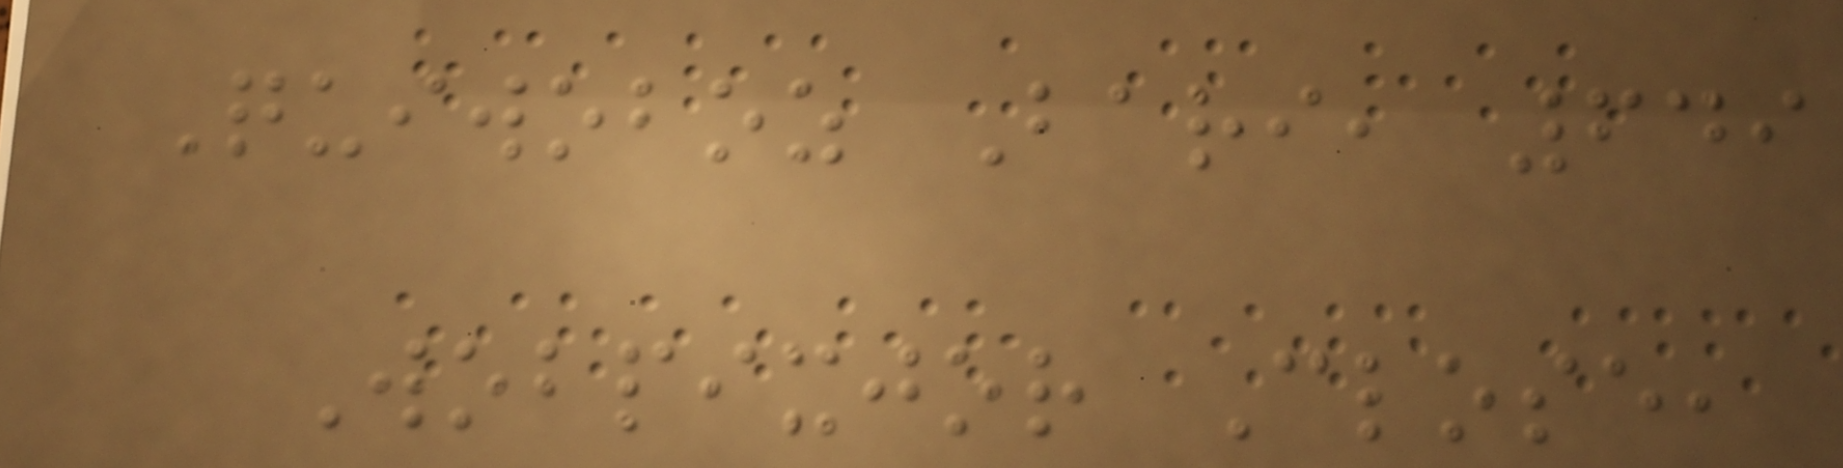Quiwoboz Bari, 649
Wobpixjor Close,
